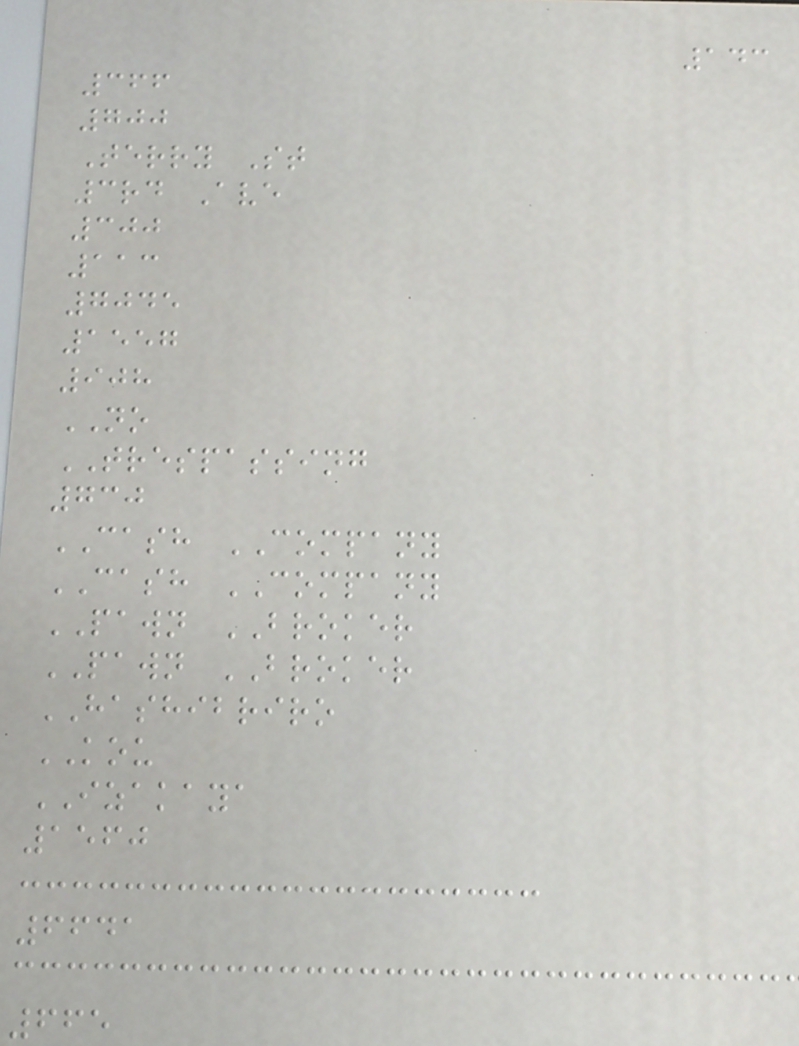143
366
700
Terry St
3rd Ave
300
113
7045
1557
908
NO
TRESPASSING
730
CASH COMPANY
CASH COMPANY
PAWN BROKER
PAWN BROKER
HASHIBRIRO
KOU
IZAKAYA
1560
6641
665
